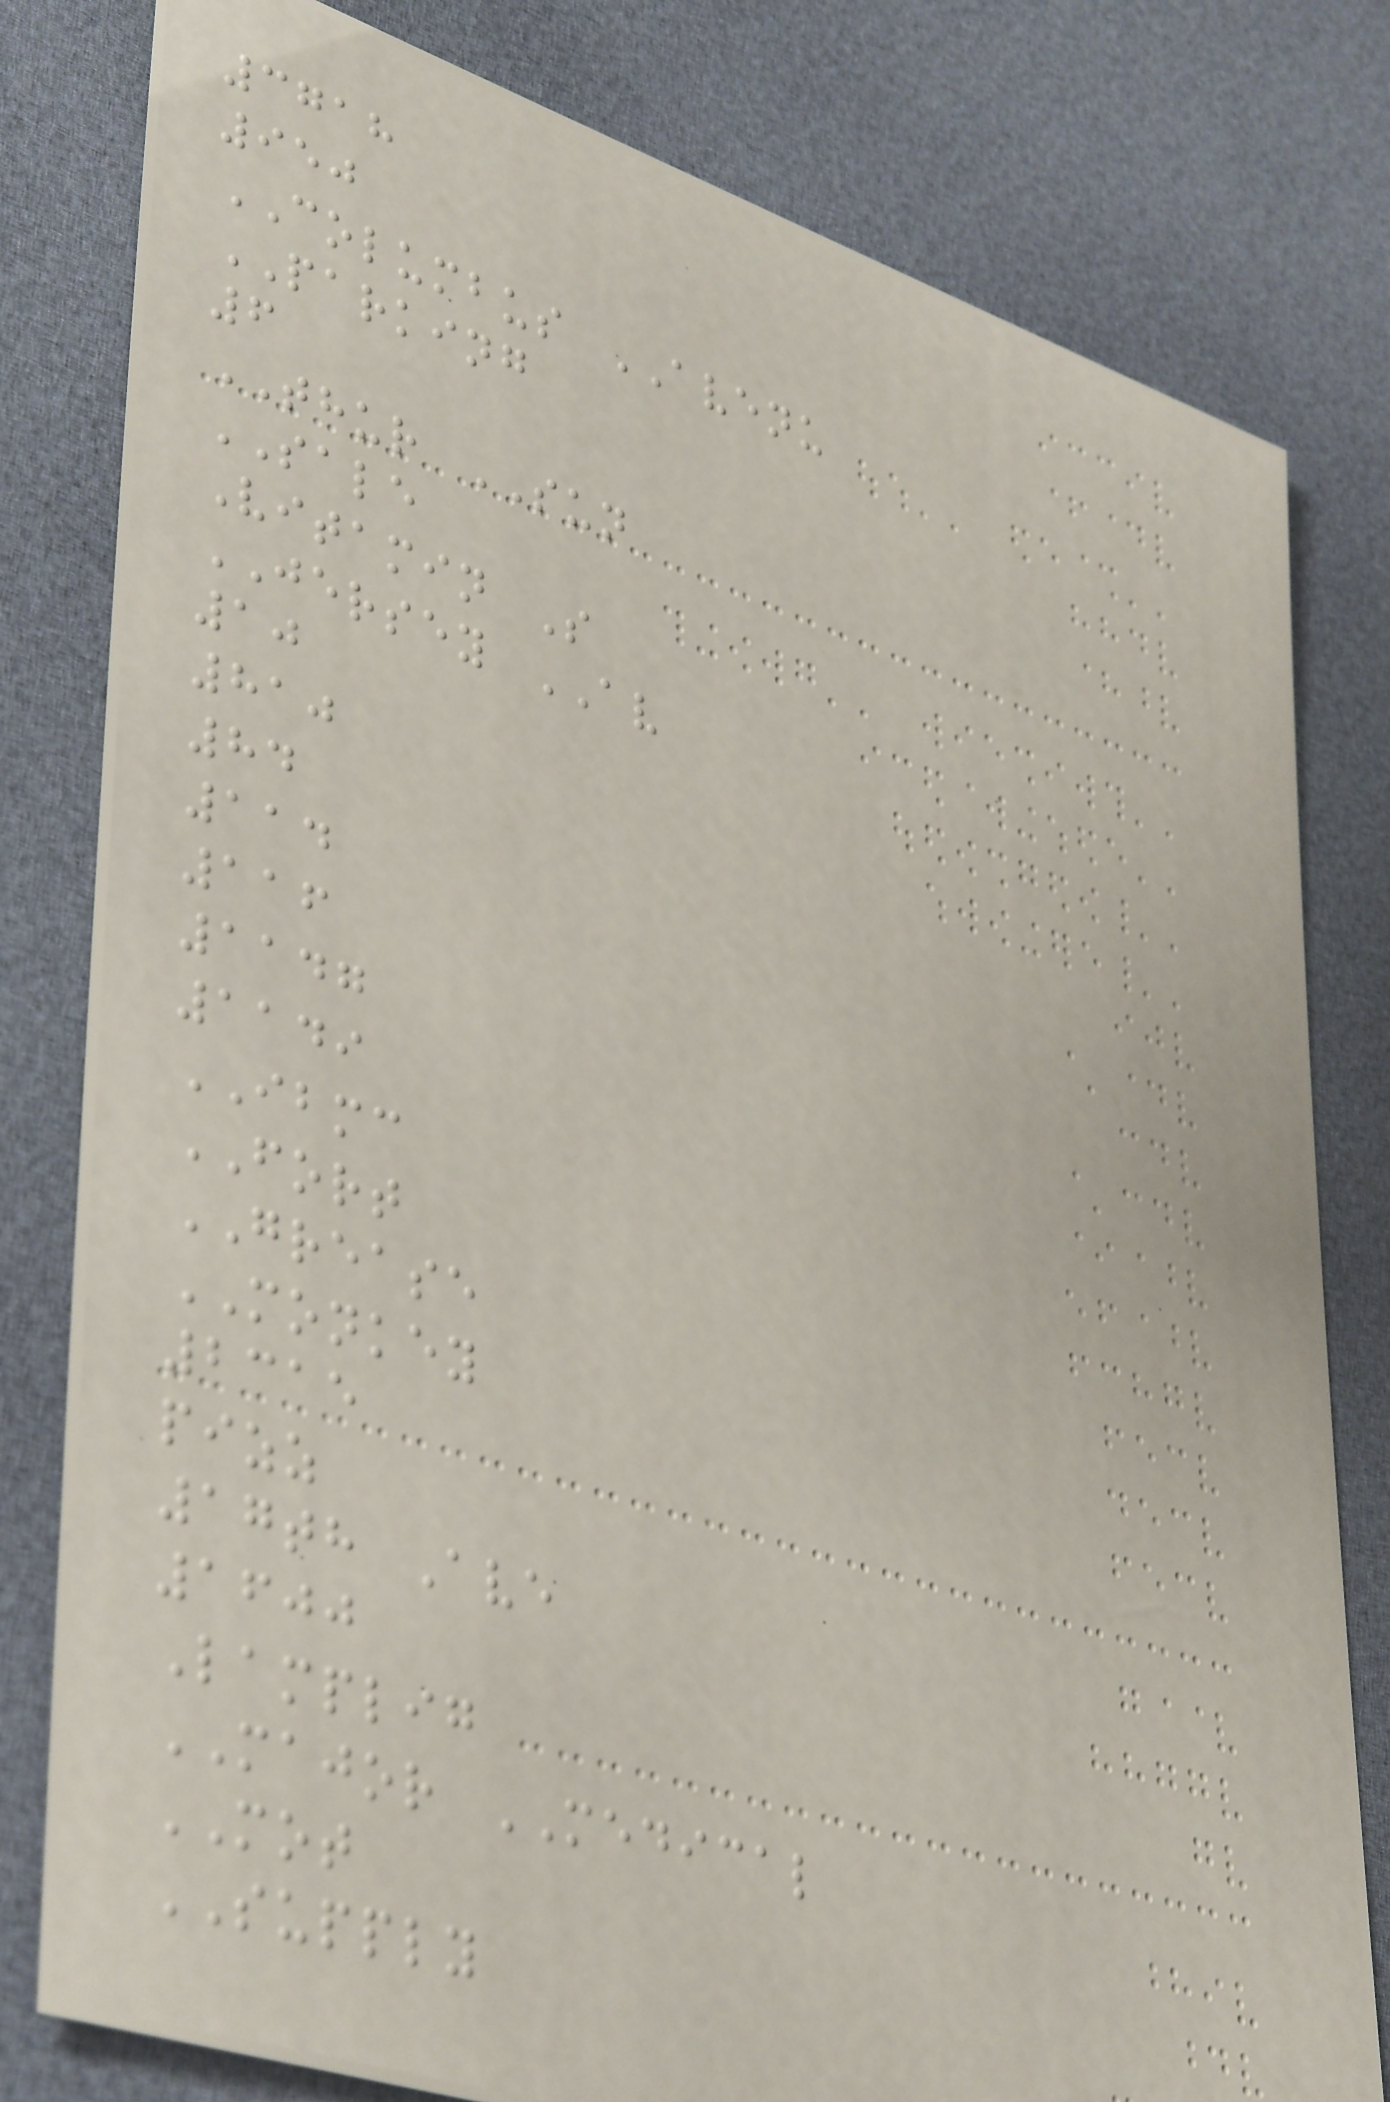3718
950
COLUMBUS AVENU
PARKING
6
THUR SUN
SALE
Vitamin S
JERSEY AV
10
810
84
114
116
1147
1149
IBMC
FORT
GREASE
MONKEY
2315
pizz
17th Ave
1600
Lamplig
MAJOR MEDICAL
MOT
SUPPLY
